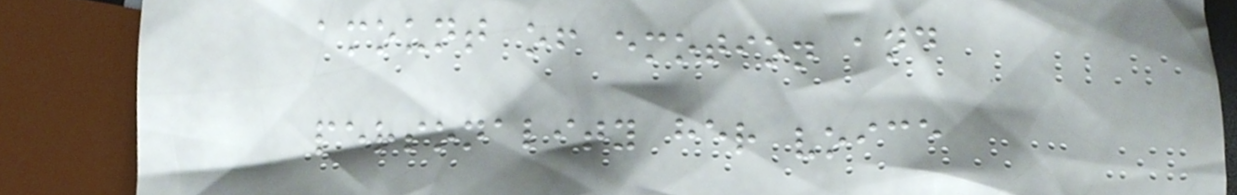amount of emotion and
personality her voice
